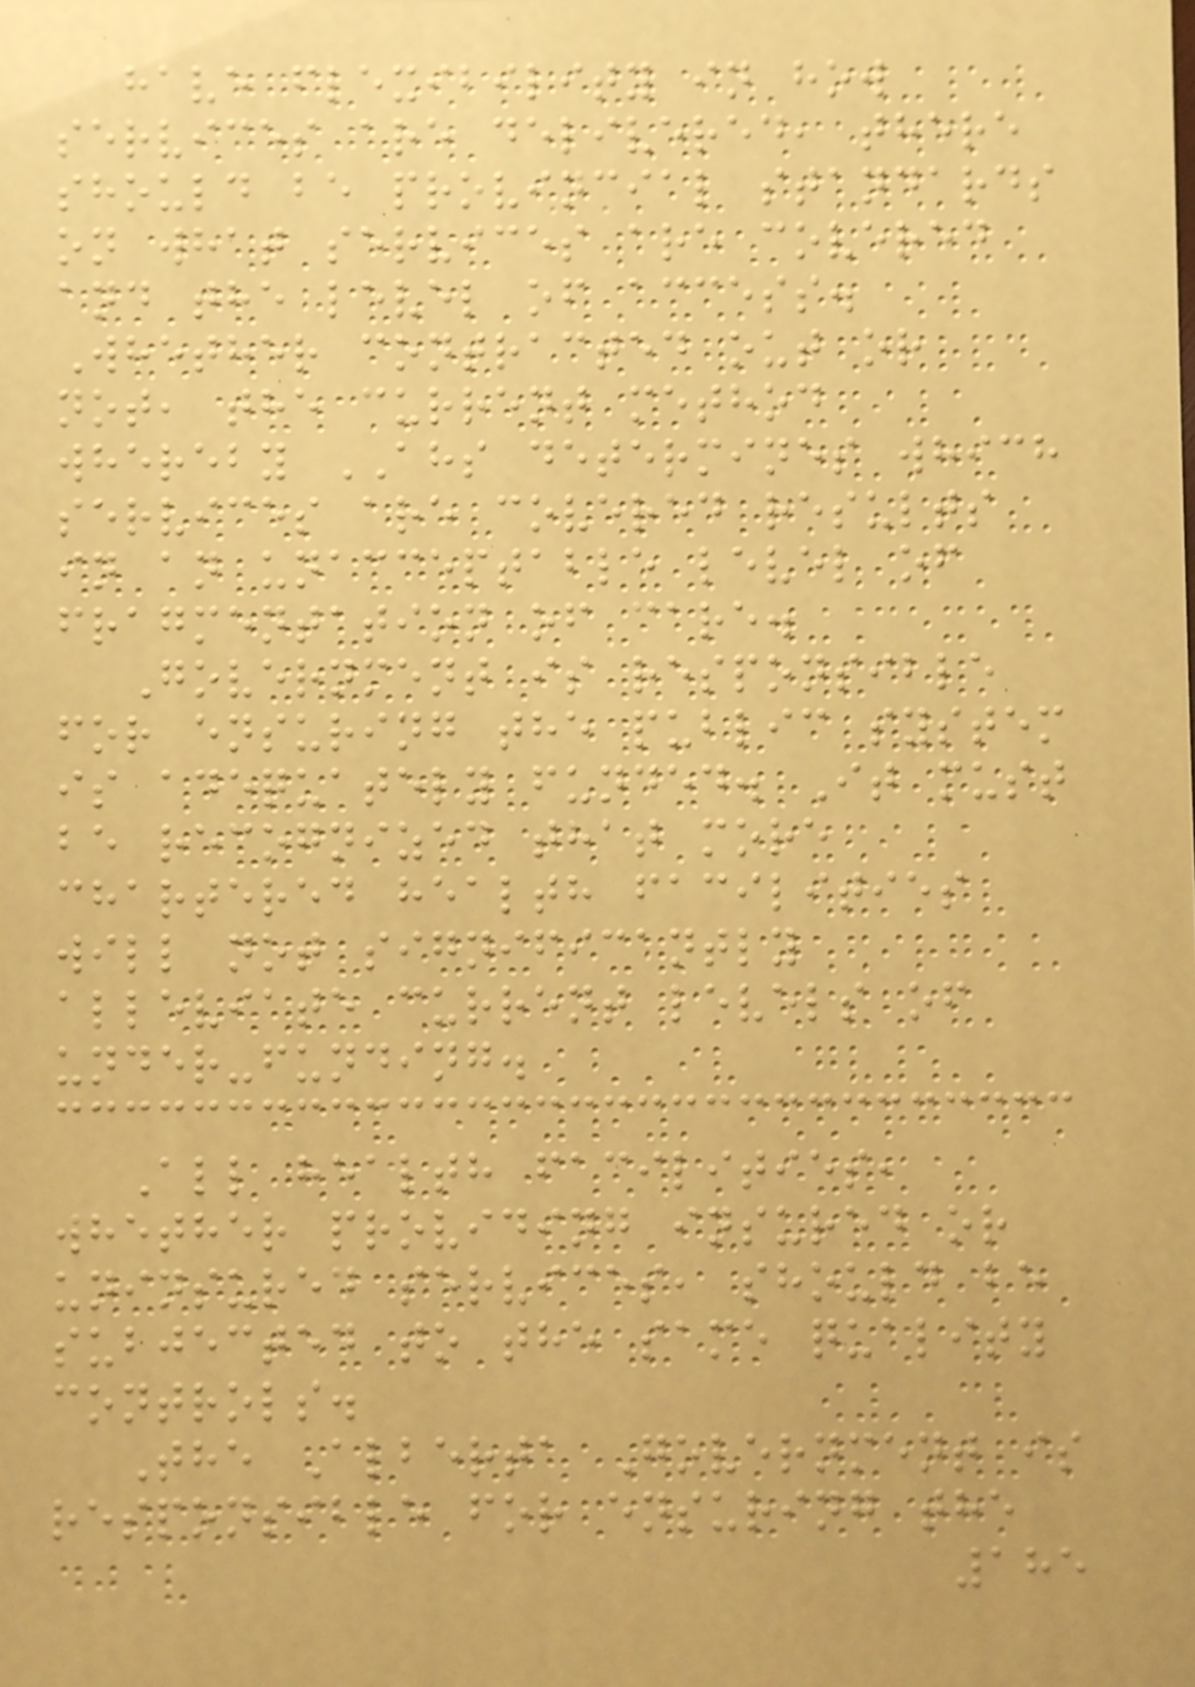have flexibility in how
services are delivered, there
should be provincial standards
on what services are covered
and the level of access.
Whether contracted out or
not, the current method
whereby AHS determines which
services are covered results
in an unacceptable level of
fragmentation of care.
Government is responsible
for ensuring the public system
is adequately funded. It must
be recognized that more
chartered health facilities
will not significantly
alleviate current levels of
under-funding.
All health facilities,
whether providing insured or
uninsured services, should be
subjected to the same quality
controls.
The Alberta Government is
responsible for ensuring the
185
